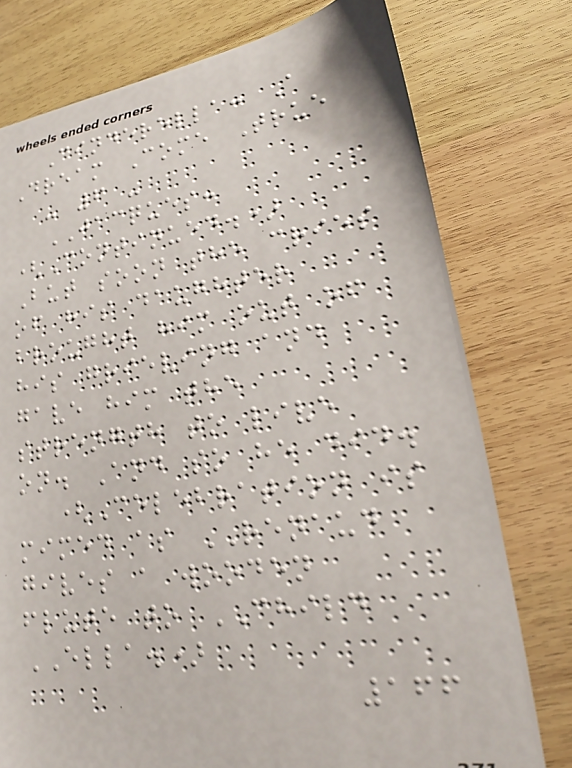Cinderella: A
Dream Come True
- 6 -
JACQUES:
(Continued.)
But soon the cries
of his daughter
brought him out of
his grieving and
gave him the
strength to live
on. And so he did.
(Celebration is
mimed as RENAUD
gives a wooden
flute to CHILD
ELLA.)
166
